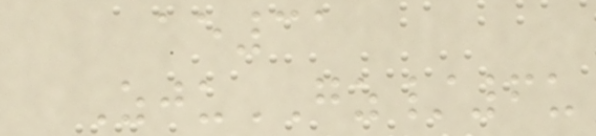ae31
ZjuGZ/6u
